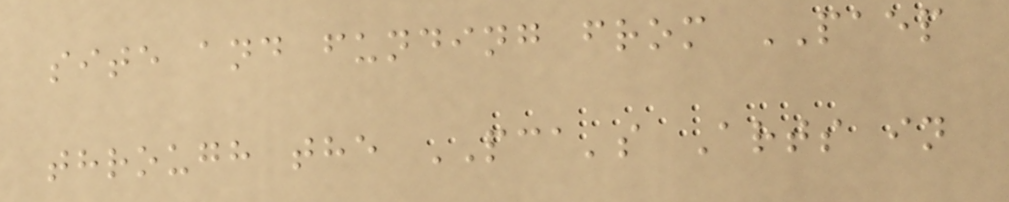site and funding from PAEP
through the PCA's Arts in
